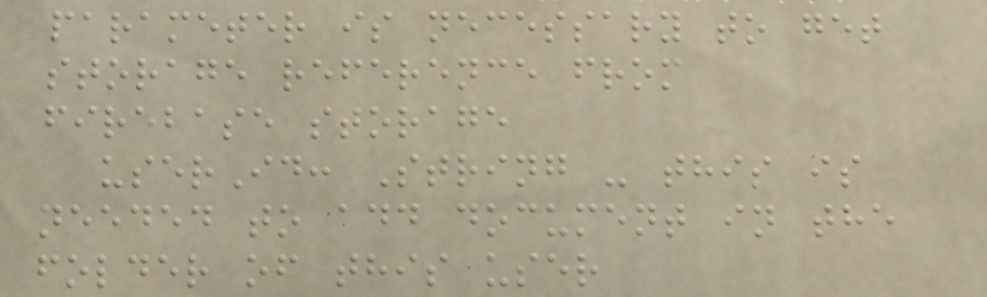parameter is necessary to get
storage reference from
firebase storage
userId: String - this is
needed to add document in the
folder of this user
